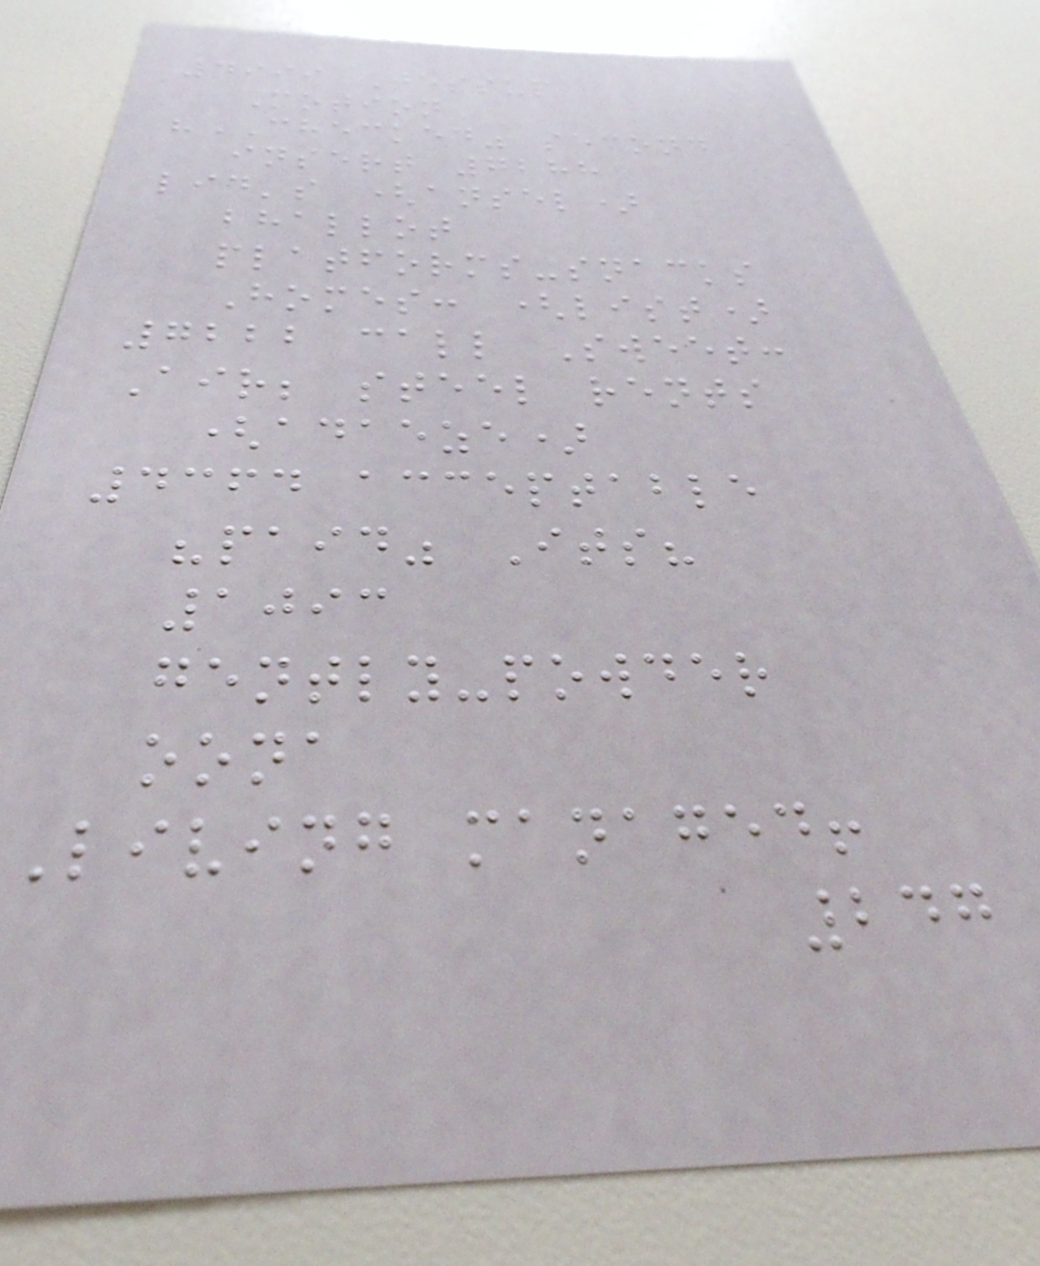4999 Jessup
Motion
"CHECKED" second
insert 7288
lid's (ansel)
bhallot
platforms-snacks
Homes: (list)
7222 call Sweet:
Air; steel rents
(adaeze)
4364 acceptable
"paid" Its?
1093
gently-powder
oona
Living managed!
247
